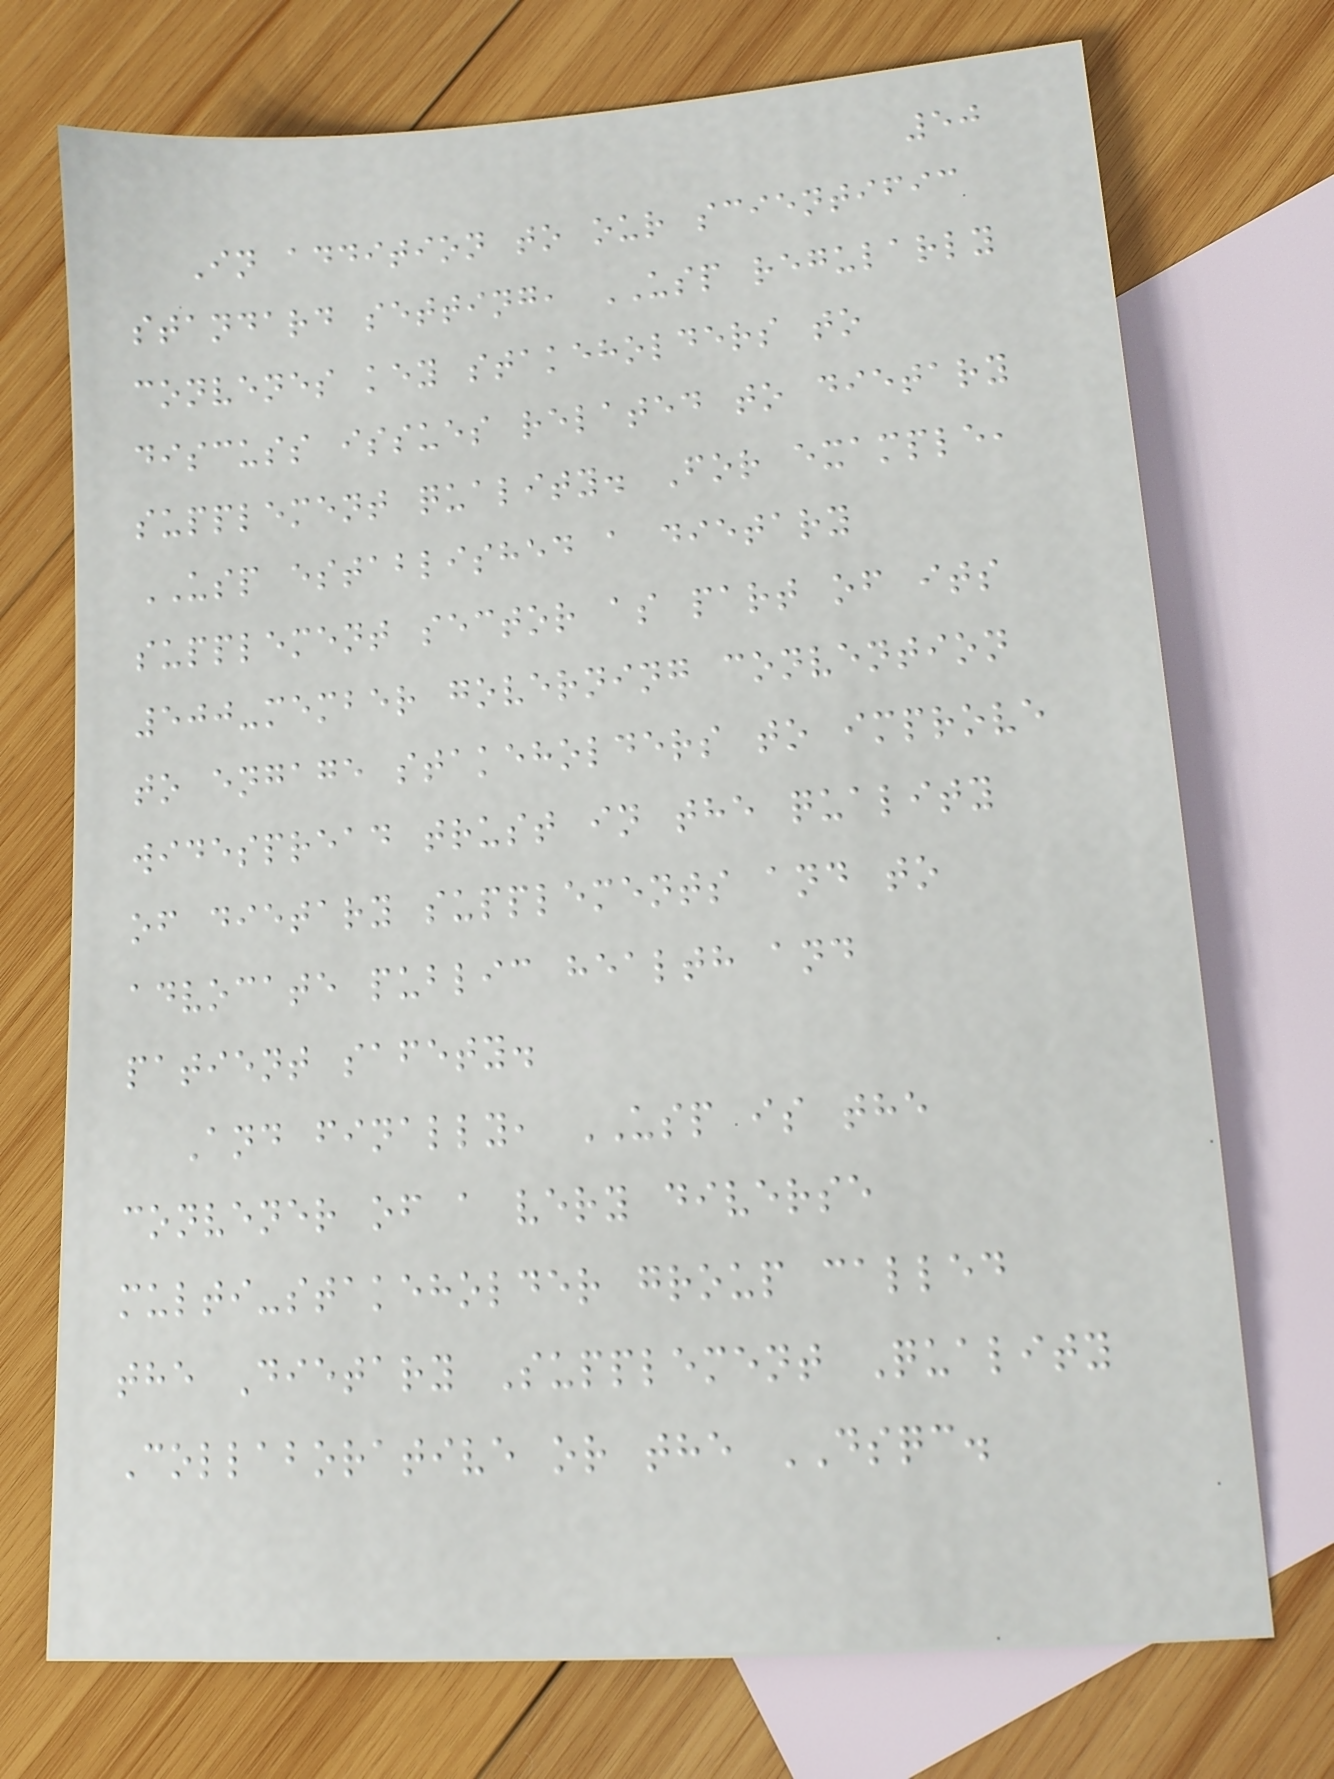50
In addition to our scientific
standard setting, USP regularly
convenes key stakeholders to
discuss issues related to dietary
supplement quality. For example,
USP established a dietary
supplement sector as part of its
500-member governing convention
to engage stakeholders to improve
widespread trust in the quality
of dietary supplements and to
advocate public health and
patient safety.
And finally, USP is the
convener of a very diverse
multi-stakeholder group called
the Dietary Supplement Quality
Collaborative or the DSQC.
